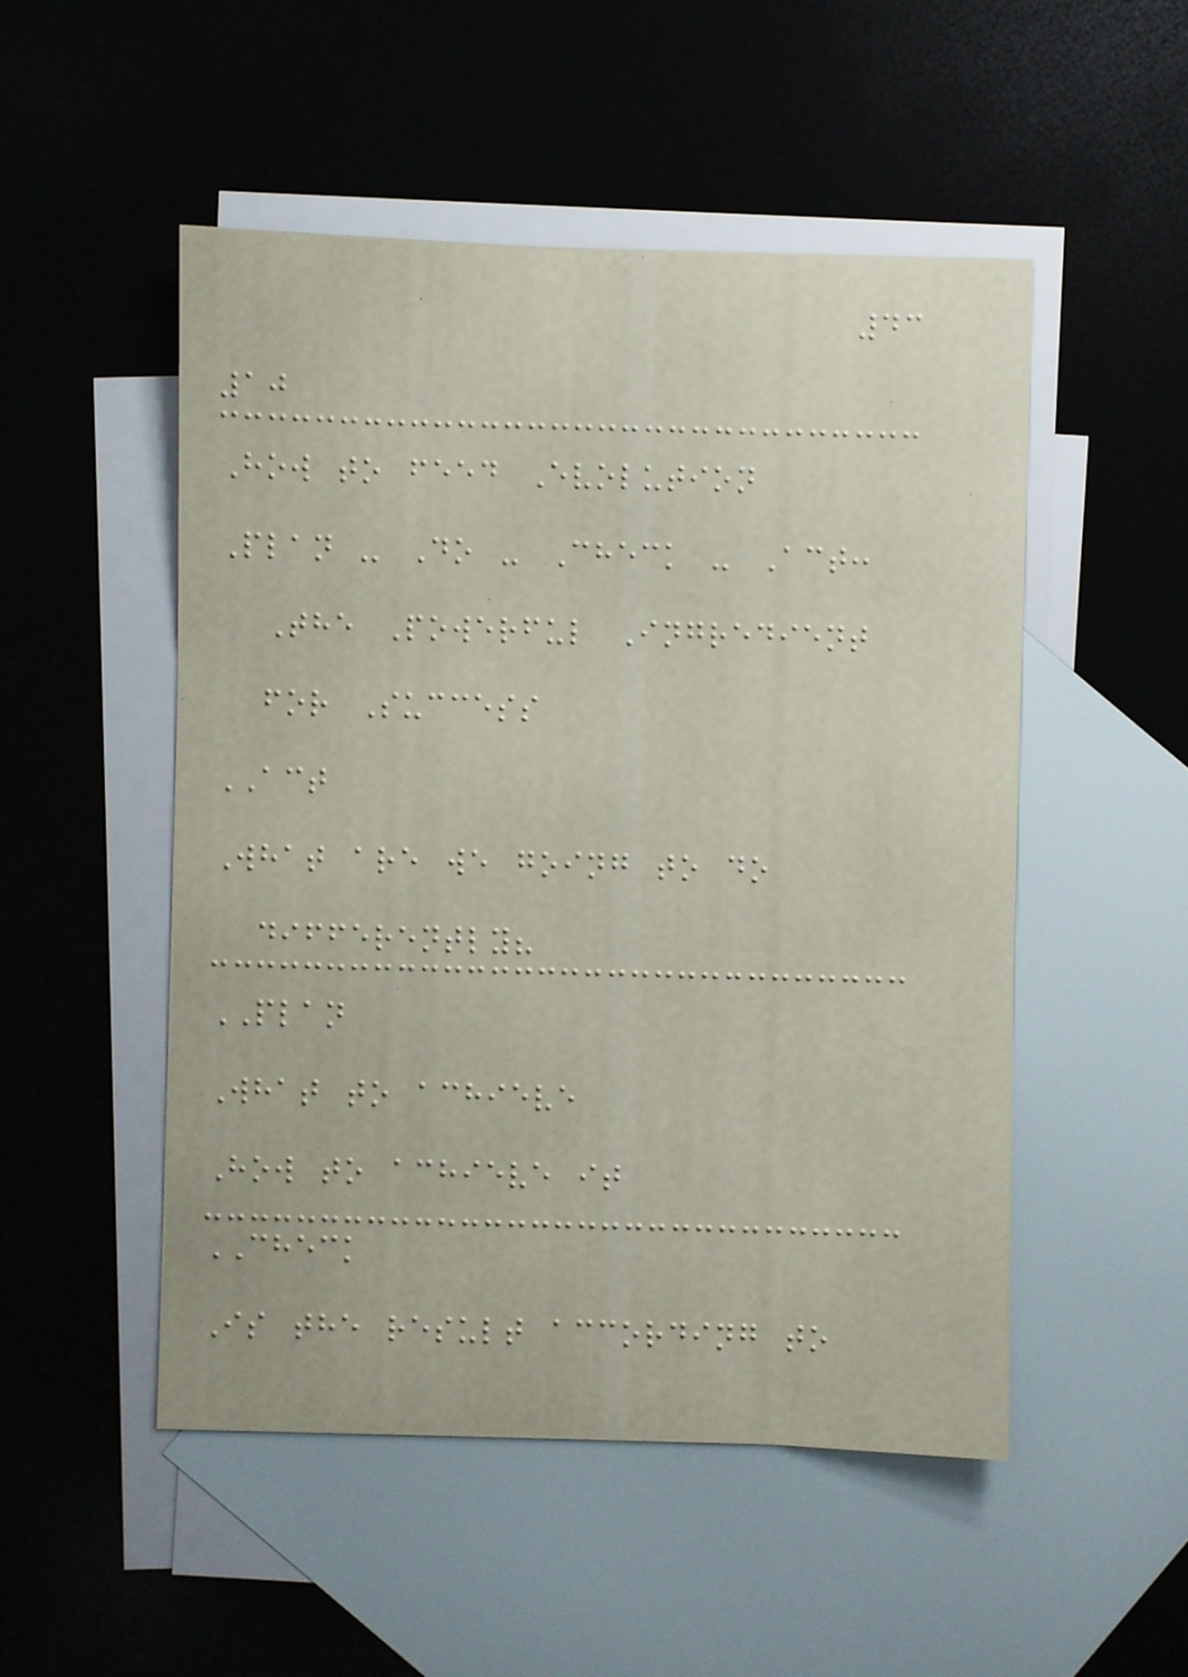43
10
How to feed Evolution
Plan - Do - Check - Act:
The Powerful Ingredient
for Success
ACT
What are we going to do
differently?
PLAN
What to achieve
How to achieve it
CHECK
Is the result according to
